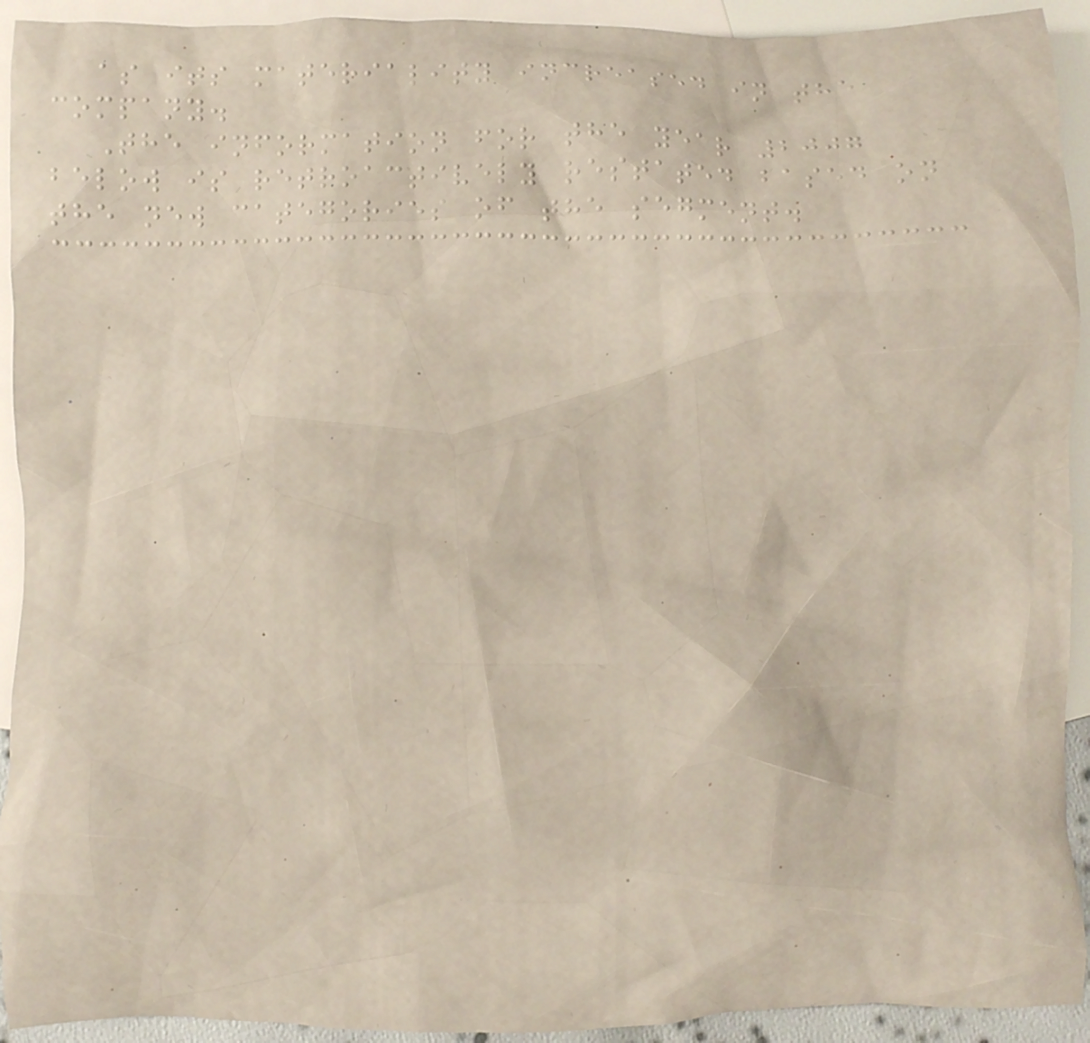as its materiality increased in the
company.
The information for the year 2007
below is retroactively restated based on
the new categories of the segment.
